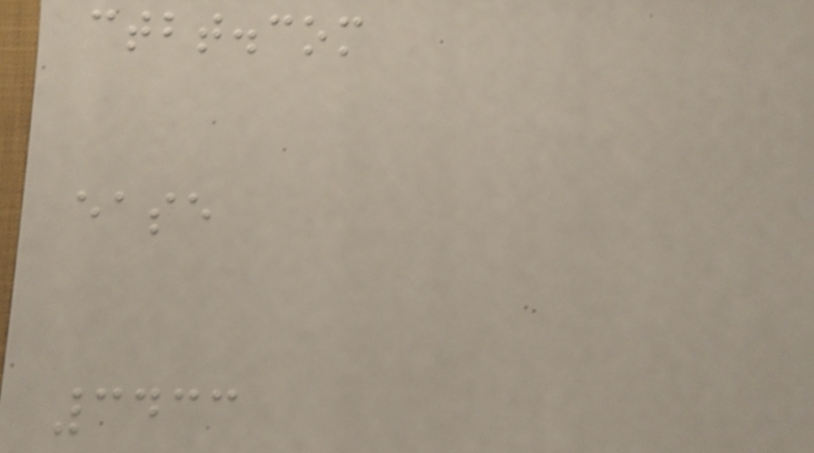ctbt.com
ease
3433
